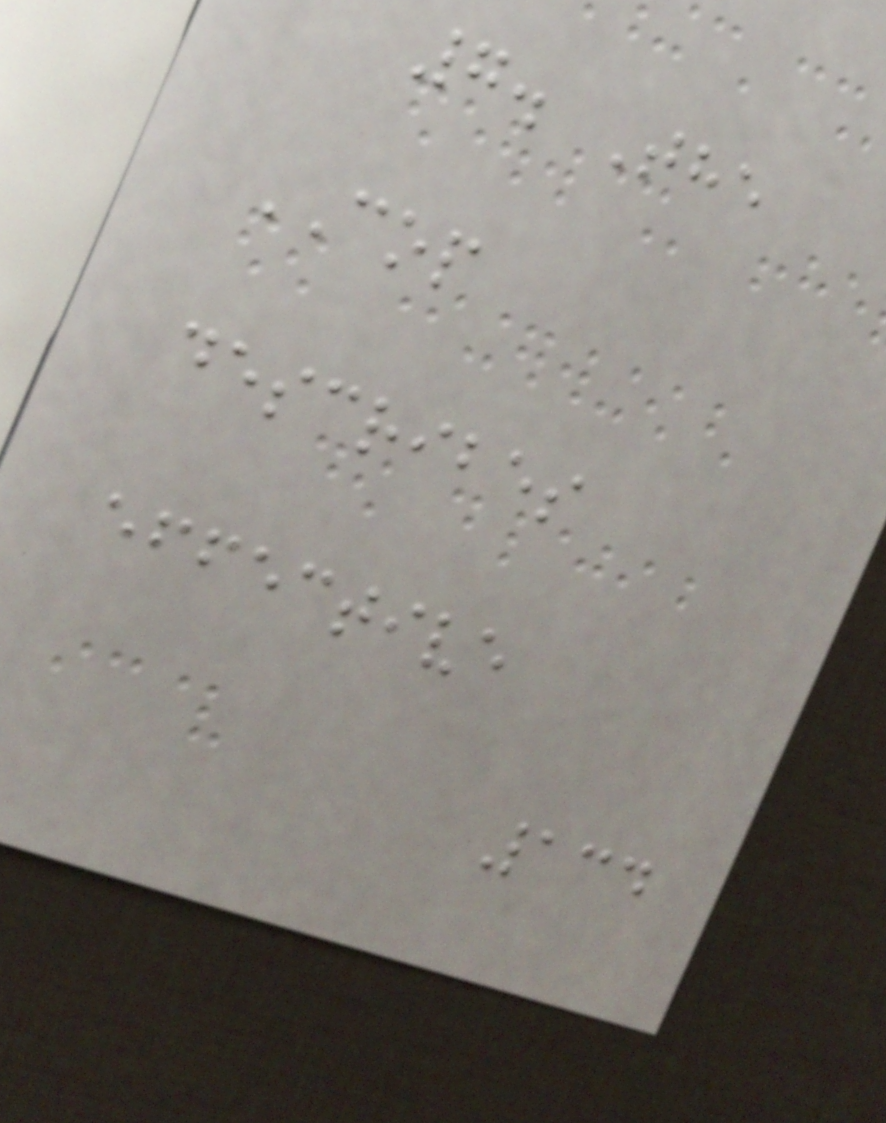7. The
COP
describes
effective
134
